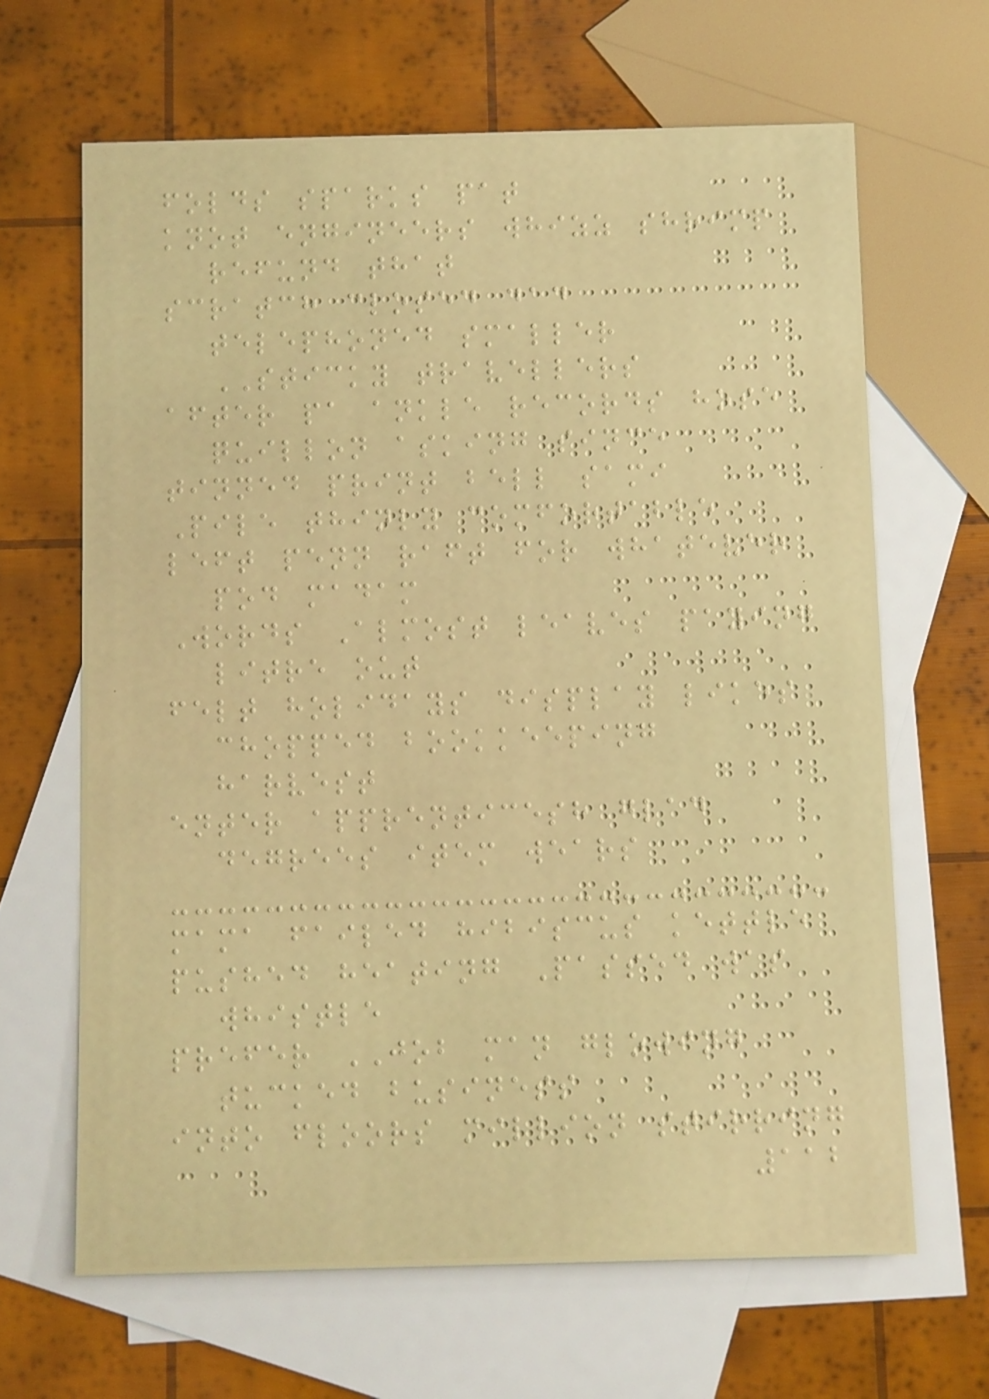folds sparks pat
knot engineers whizz shrimp
refund that
scratch closed dad
telephoned smaller
STICKY travellers
after pa ankle records hose
quillon asking since
tinned print bell sami
Pile thinly comfortable
left penn raft for whatever
pod madam
Words Almost leaves paying
litre out
felt holidays display likes
chopped bookkeeping
harvest
enter apprenticesh glad
degrees item wears
mama failed hibiscus kettle
pushed heating Passed was
whistle
prefer JOB man glowing
tucked business
into floors million stirring
112
